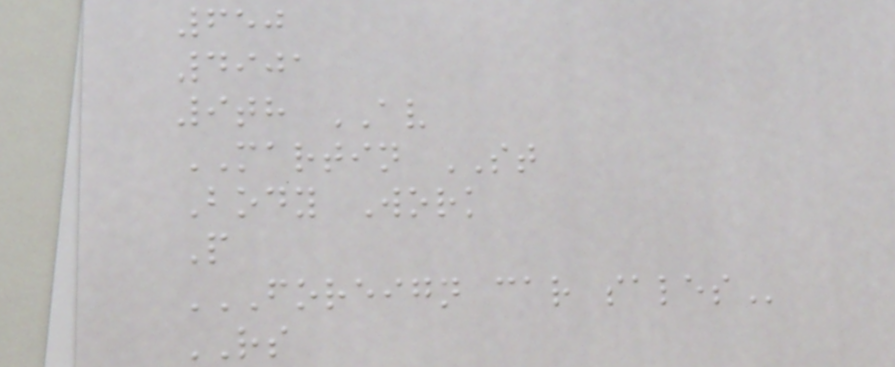650
4901
9th AV
MARTIN ST
Body Work
P
FOREIGN CAR SALES
RS
